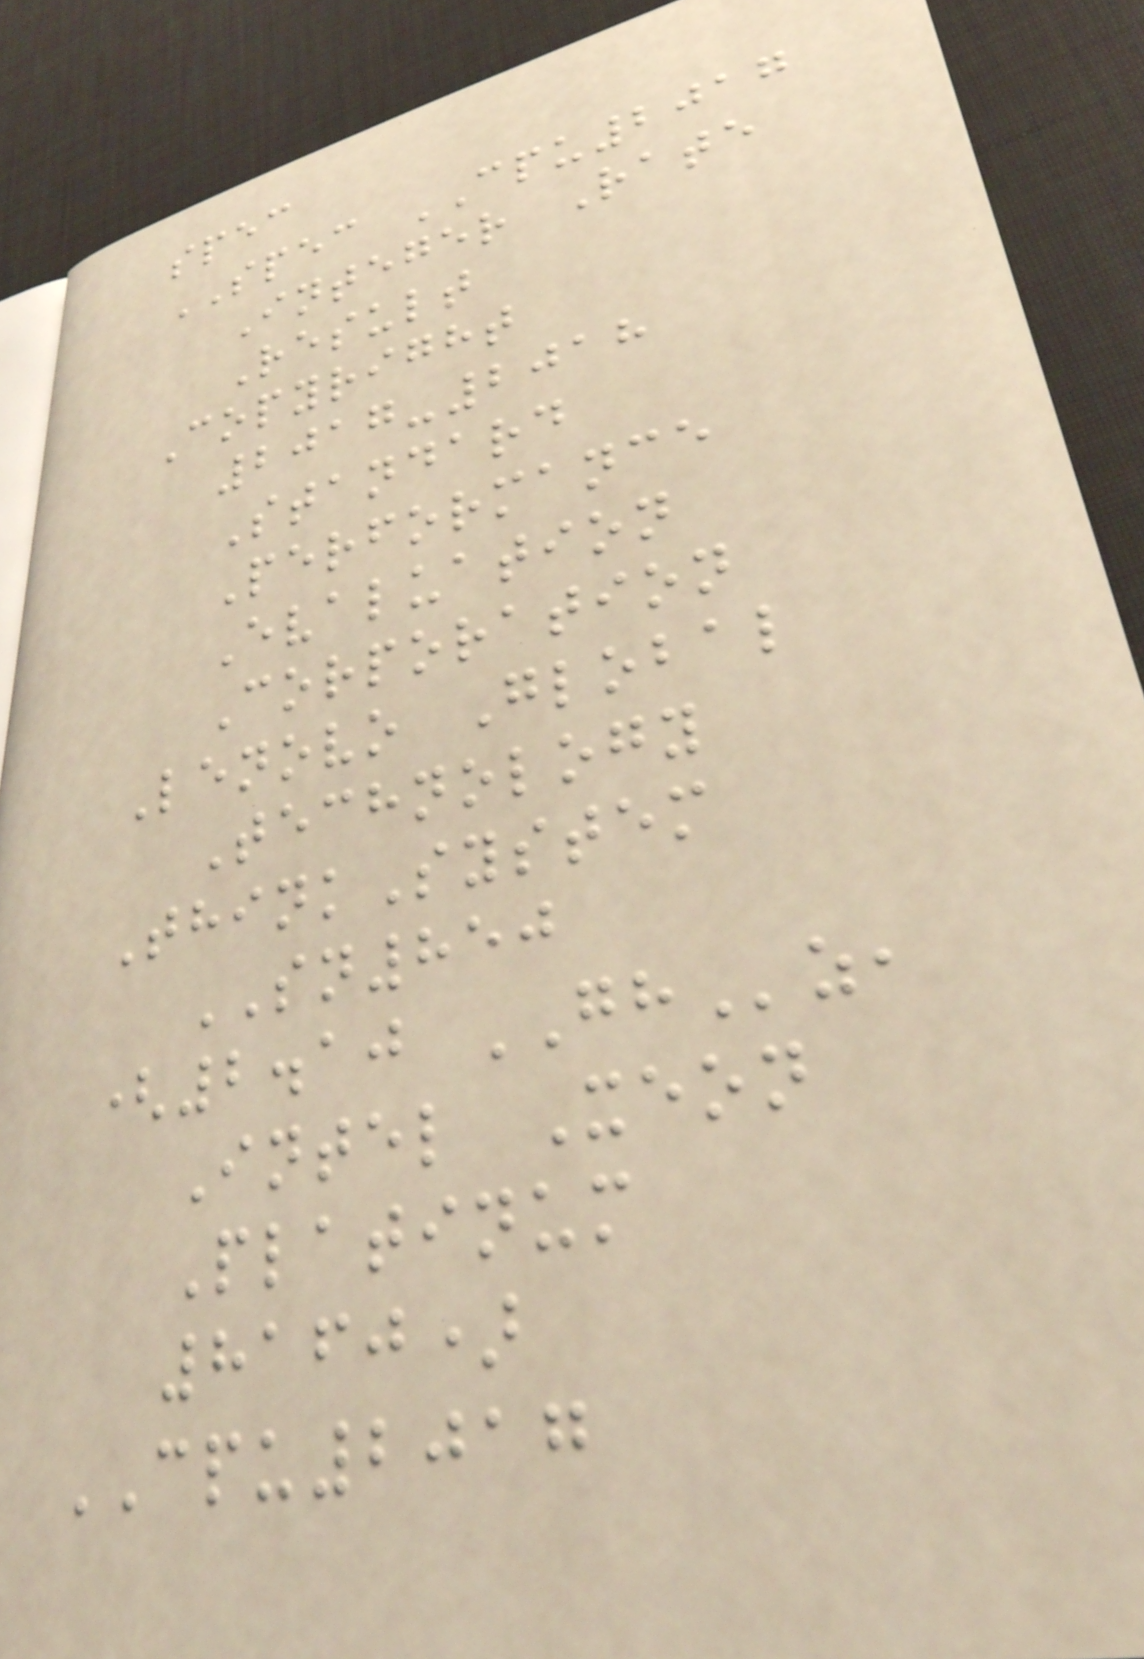spec
SPEC CPU2017
Integer Rate
Result
Copyright
2017-2018
Standard
Performance
Evaluation
Corporation
Lenovo Global
Technology
ThinkSystem
SN850
(2.10 GHz,
Intel Xeon
Platinum
8160)
CPU2017
